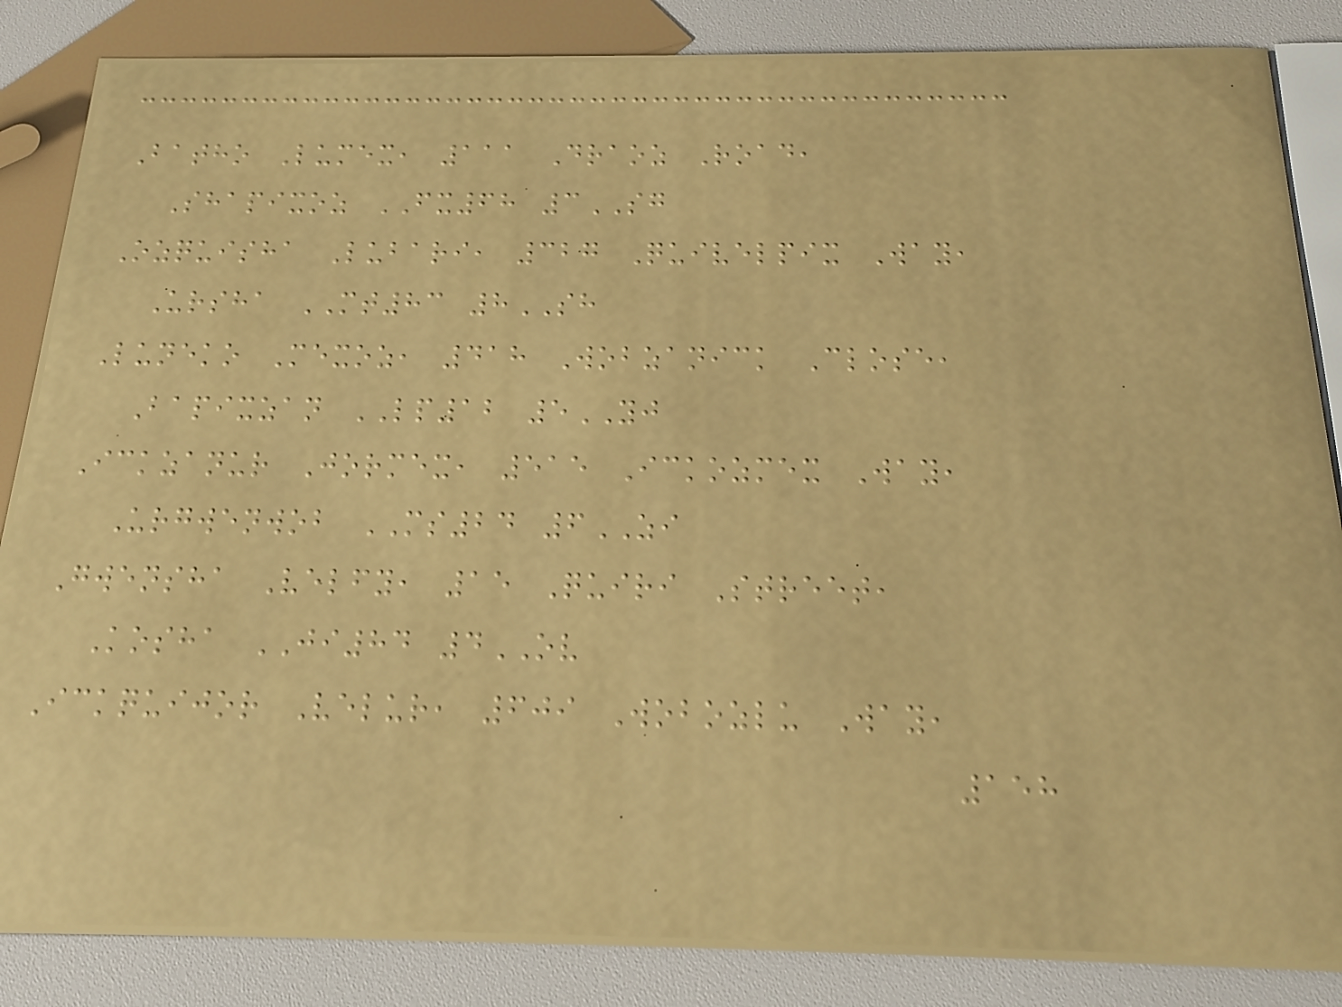Batho Lumex, 111 Draoz Road,
Shapixoz FX68 3SG
Ozquisha Lubari, 327 Quivelpix Way,
Ursha MT83 8SH
Luneko Mexoz, 418 Wobzanick Close,
Bapixzan LP12 5YJ
Ickzanur Jormex, 515 Ickozmex Way,
Urgwenwob MS24 6ZI
Gwensha Velfy, 15 Quiri Street,
Kosha JI84 4OV
Ickquijor Velur, 609 Wobozlu Way,
158
